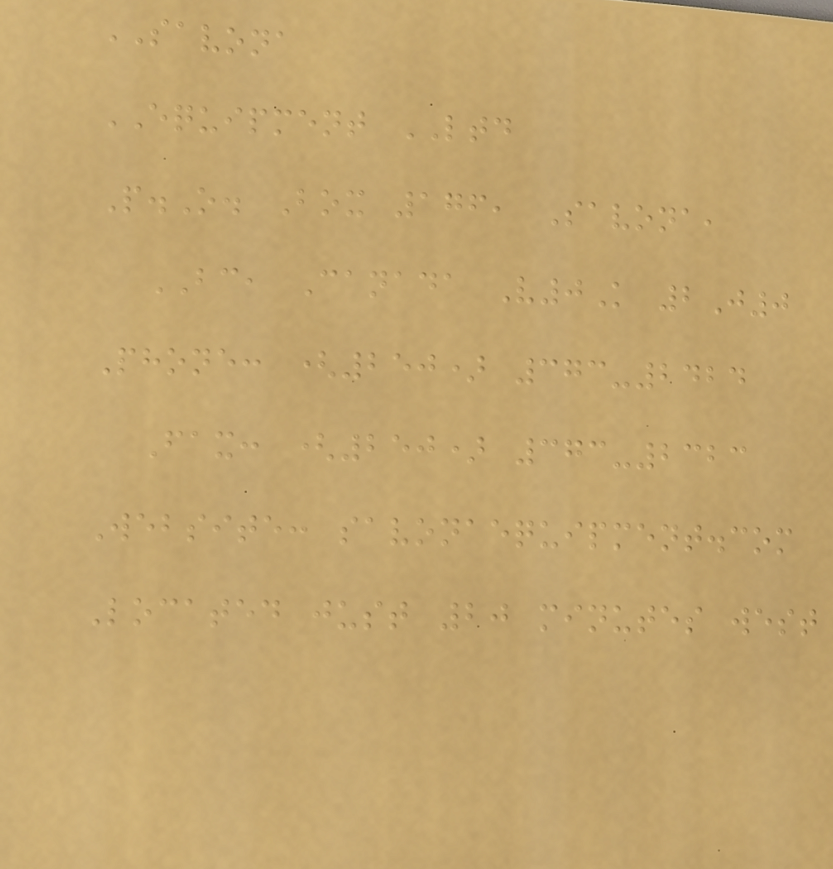SAVONA
EQUIPMENT LTD
P.O. Box 176, Savona,
BC, Canada V0K 2J0
Phone: (250) 373-2424
Fax: (250) 373-2323
Website: savonaequipment.com
Located just 20 minutes west
